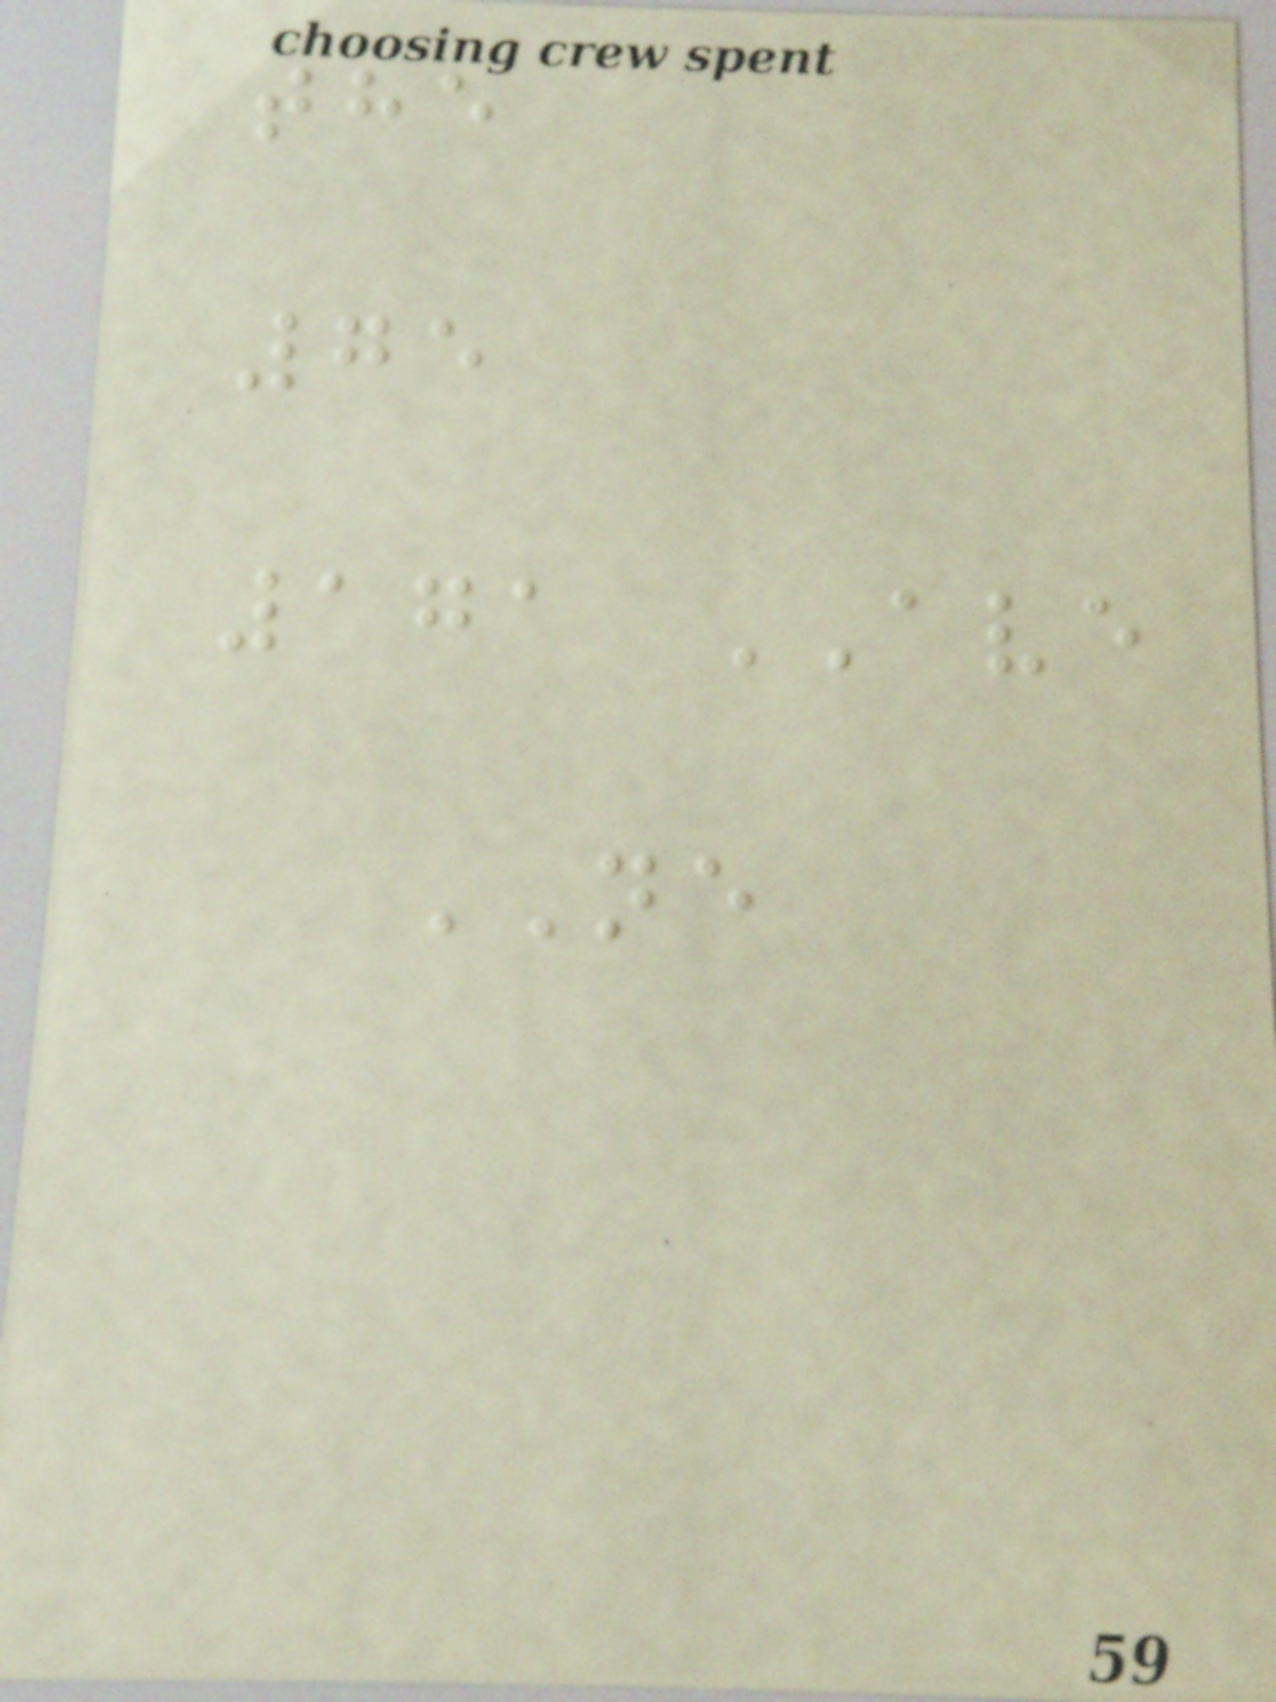the
75
171 AVE
NE
